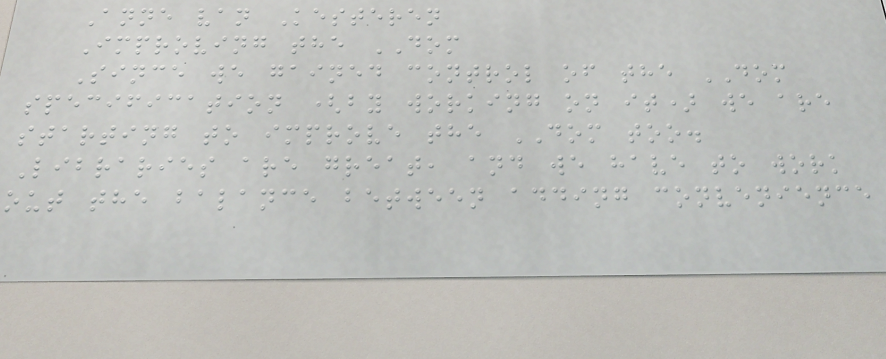Anne van Kesteren
Improving the DOM
Since we gained control of the DOM
specification (by working on it) we are
starting to improve the DOM too.
Libraries are great, and we have to work
out the balance between adding convenience
